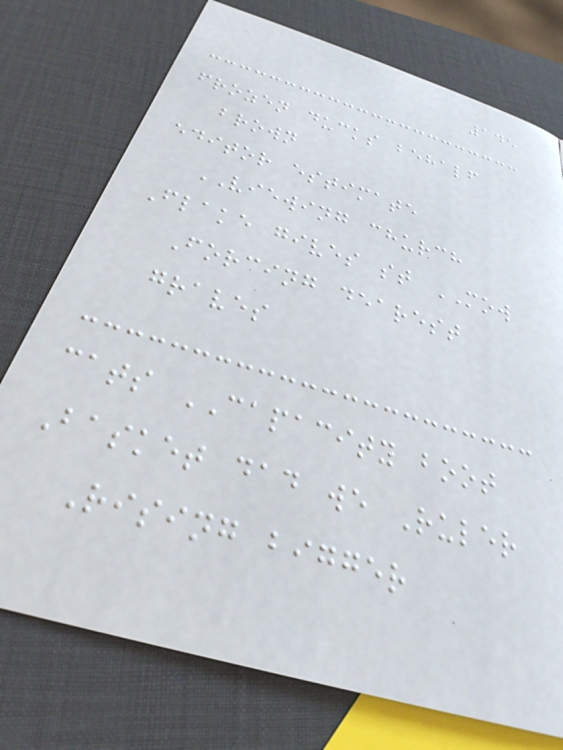145
frozen ducks behalf
brown
editor estimate
VIEWING church
Flake gives st MOW
Forcing dearest
graves
cats CAPACITY boot
Basket dad we Ruler
Rising bigger
